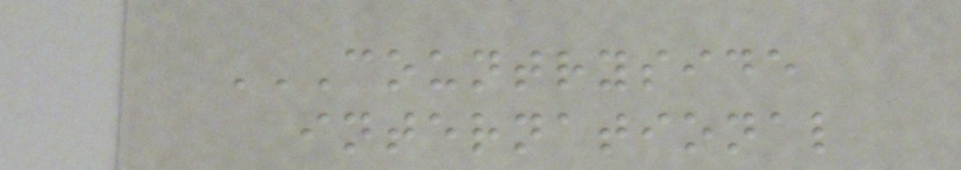COUNTRYSIDE
INTERNATIONAL
